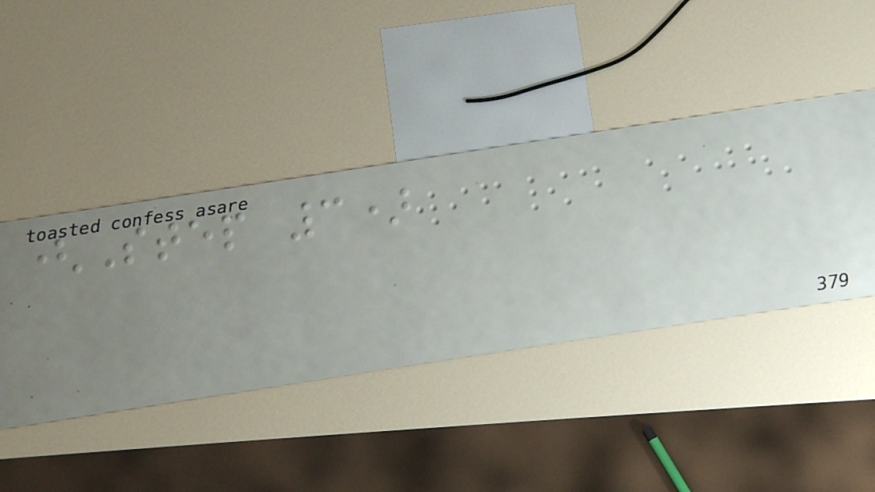(Step 3)
